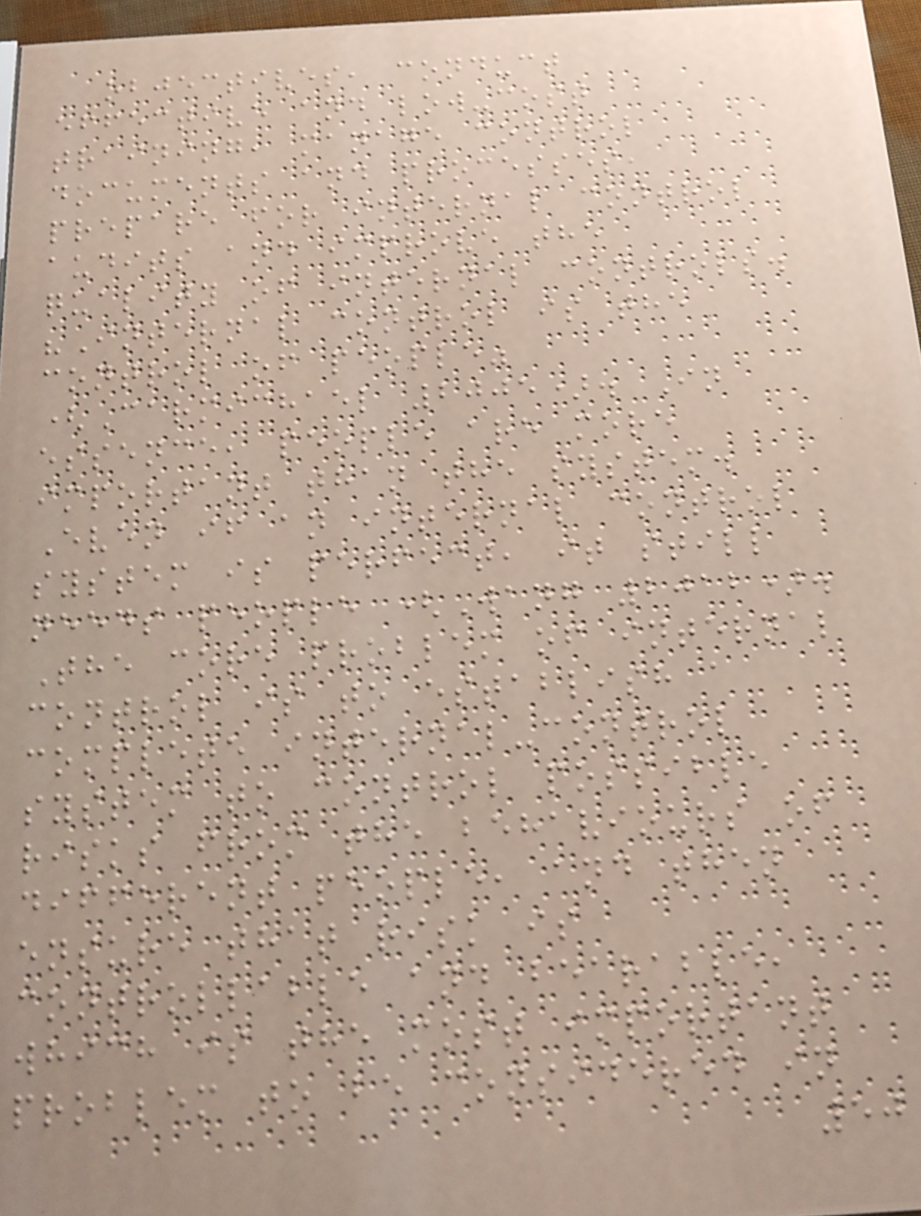objectives, conduct
effective and low-cost
training, manage control
documents and processes,
prepare for internal control
audits and improve the
quality of internal controls.
"Internal control is the
control of people"
(Carmichael 2005). In
essence, people are more
important than the system.
Even if an internal control
system is perfect, it still
needs people (Wang 2012).
The core problem of internal
control is to establish a
complete internal-control
system to control possible
risks from the behaviours of
different people, and then
ensure that risk is
controllable and bearable,
which is the most important
problem to be considered in
50
